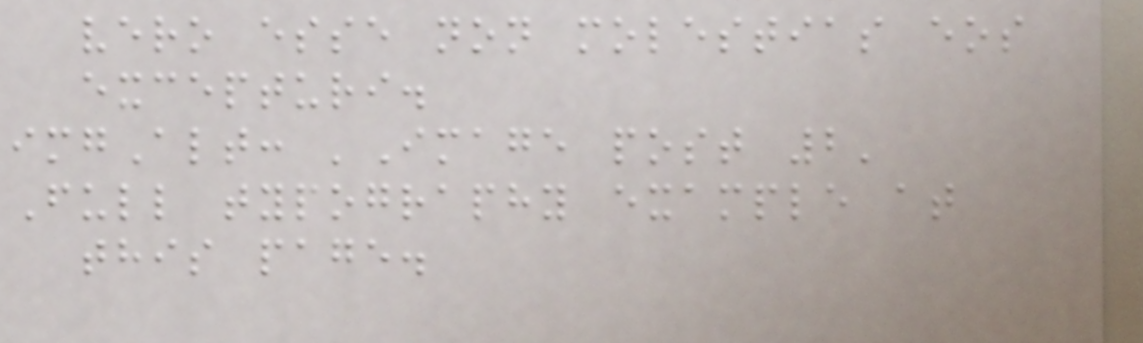vero esse non molestias eos
excepturi.
imgAlt: 'Image post 2'
Full typography example at
this page.
